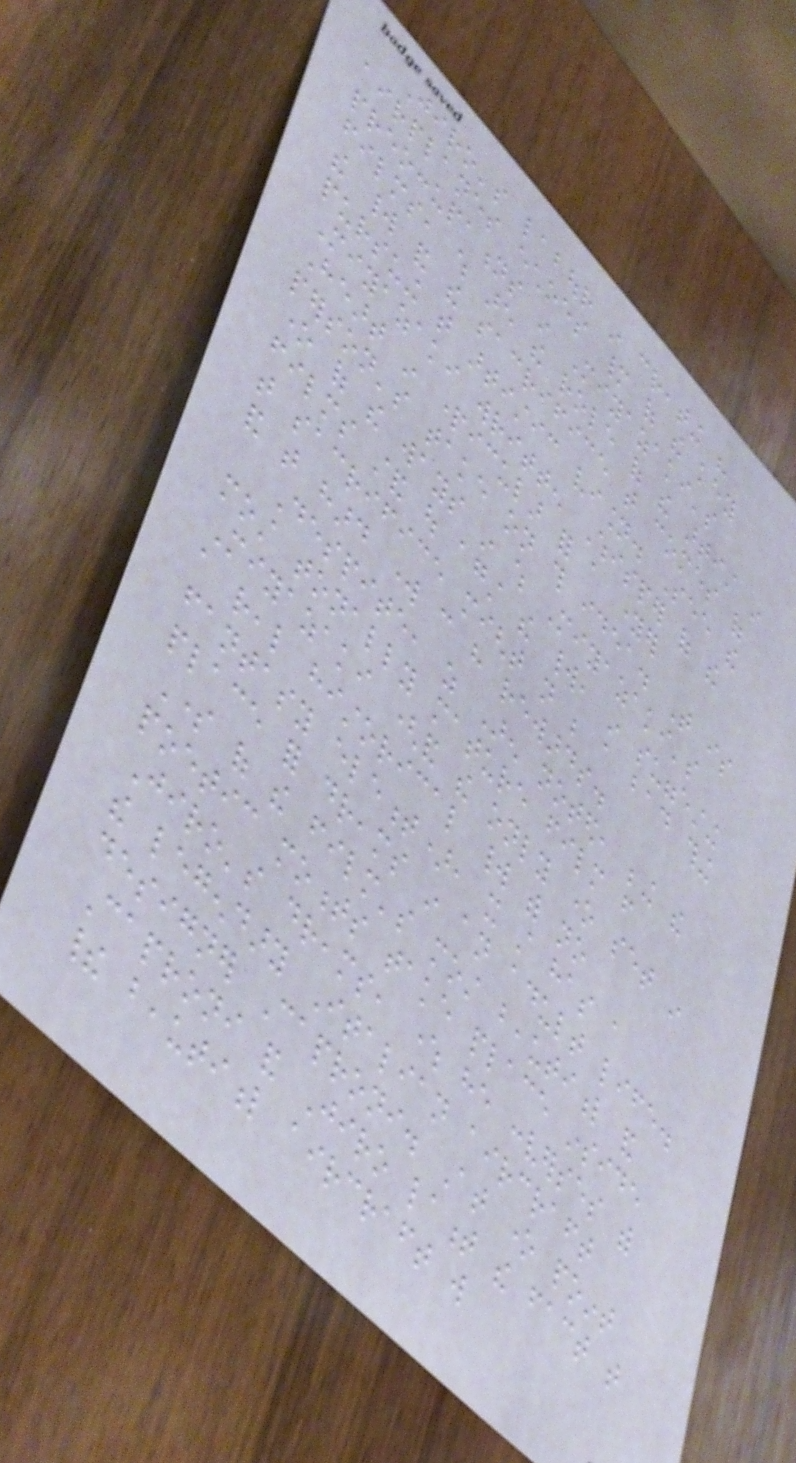Jiro's labour in creating his
airplanes echoes many of the key
preoccupations in Miyazaki's
films, which are the role of the artist in
the world and the sacrifice that comes of
pursuing that artistic vision. See the
Miyazaki written Whisper of the
Heart in particular for a younger
person's take on this idea. That is
one of the ways in which Miyazaki's
films stand out against the world, in suggesting
that sacrifice might not be a bad thing
and that hard work can have rewards.
Despite, as Aren noted, being the
most tonally mature film from
Miyazaki (and the only one set in
a real historical world with no
fantasy element), it still has a
place for dreams in an adult life.
Some of the film's most beautiful and
poetic moments take place inside
Jiro's dreams, where he converses with
the legendary Italian aircraft
designer Caproni. At one point
Caproni and Jiro lament the fact that
their beautiful aircraft will
